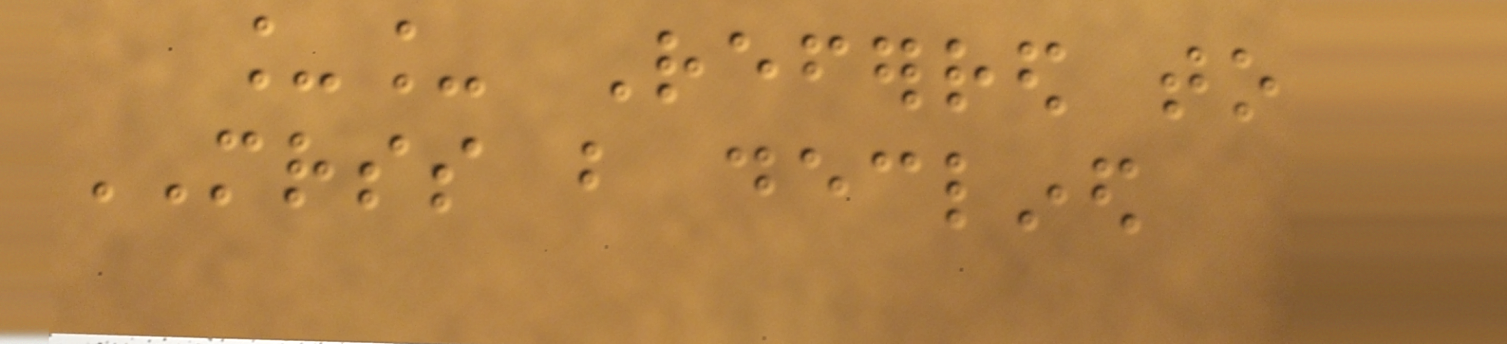__ Referred to
MRSS but declined
